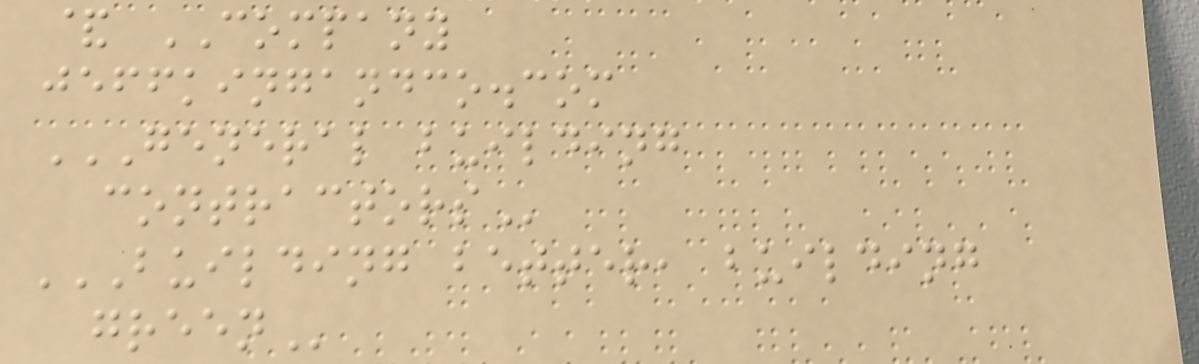& COMPANY
jeffkingandco.com
GENERAL BUILDING
CONTRACTORS
BUILDING BETTER, BUILDING
GREEN
